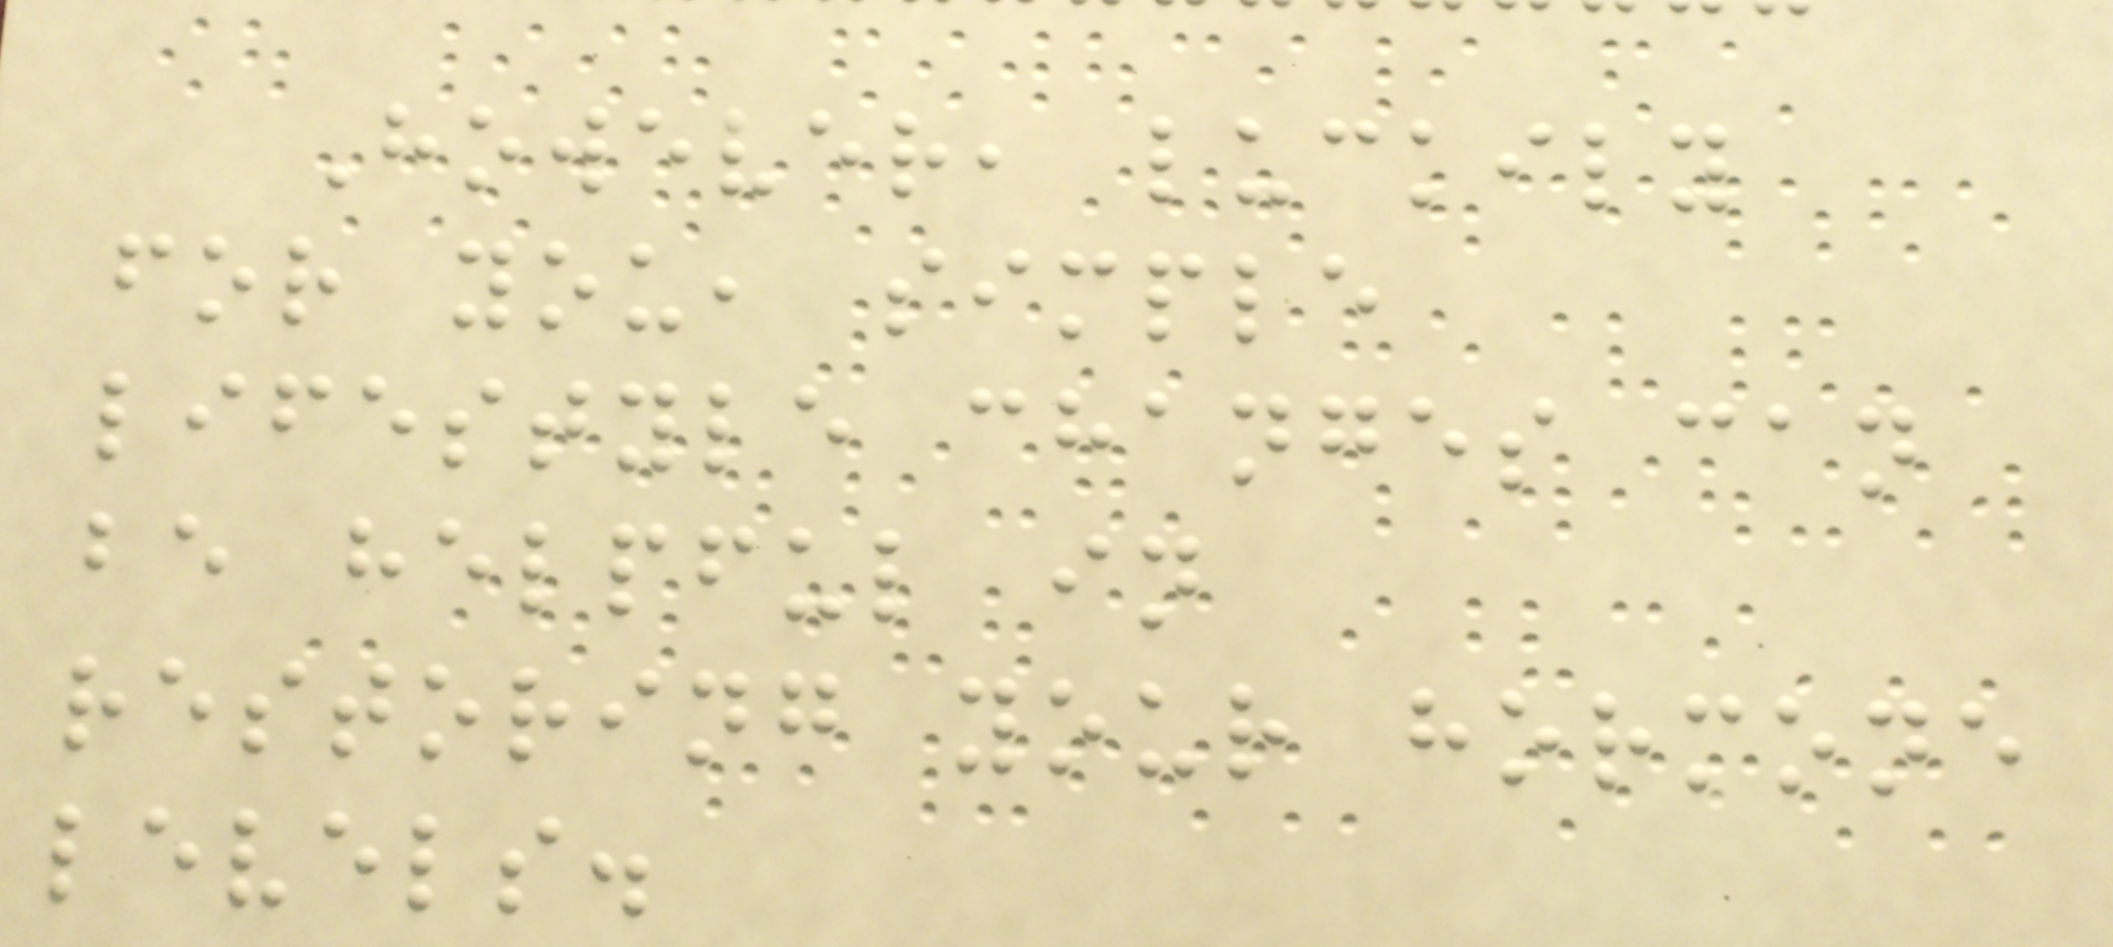However, luckily
for you, simple
lifestyle changes can
be helpful in
restoring your hormone
levels.
